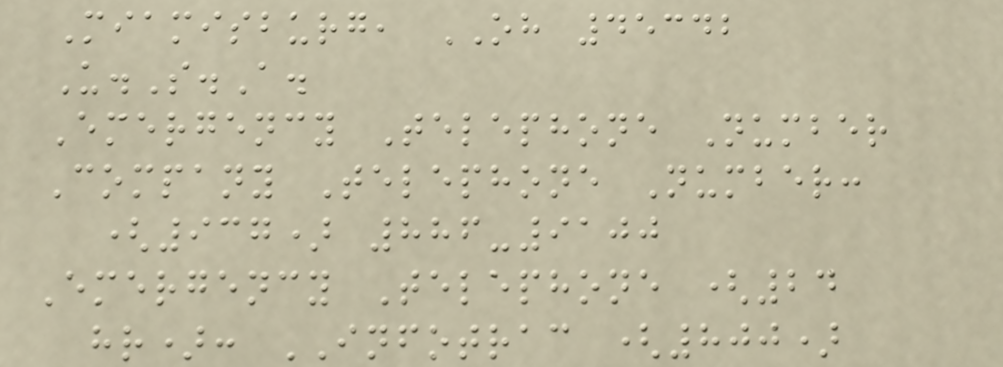Miamisburg, OH 45342
U.S.A.
Emergency Telephone Number
Company Telephone Number:
(937) 886-9100
Emergency Telephone (24
hr): INFOTRAC (800)
